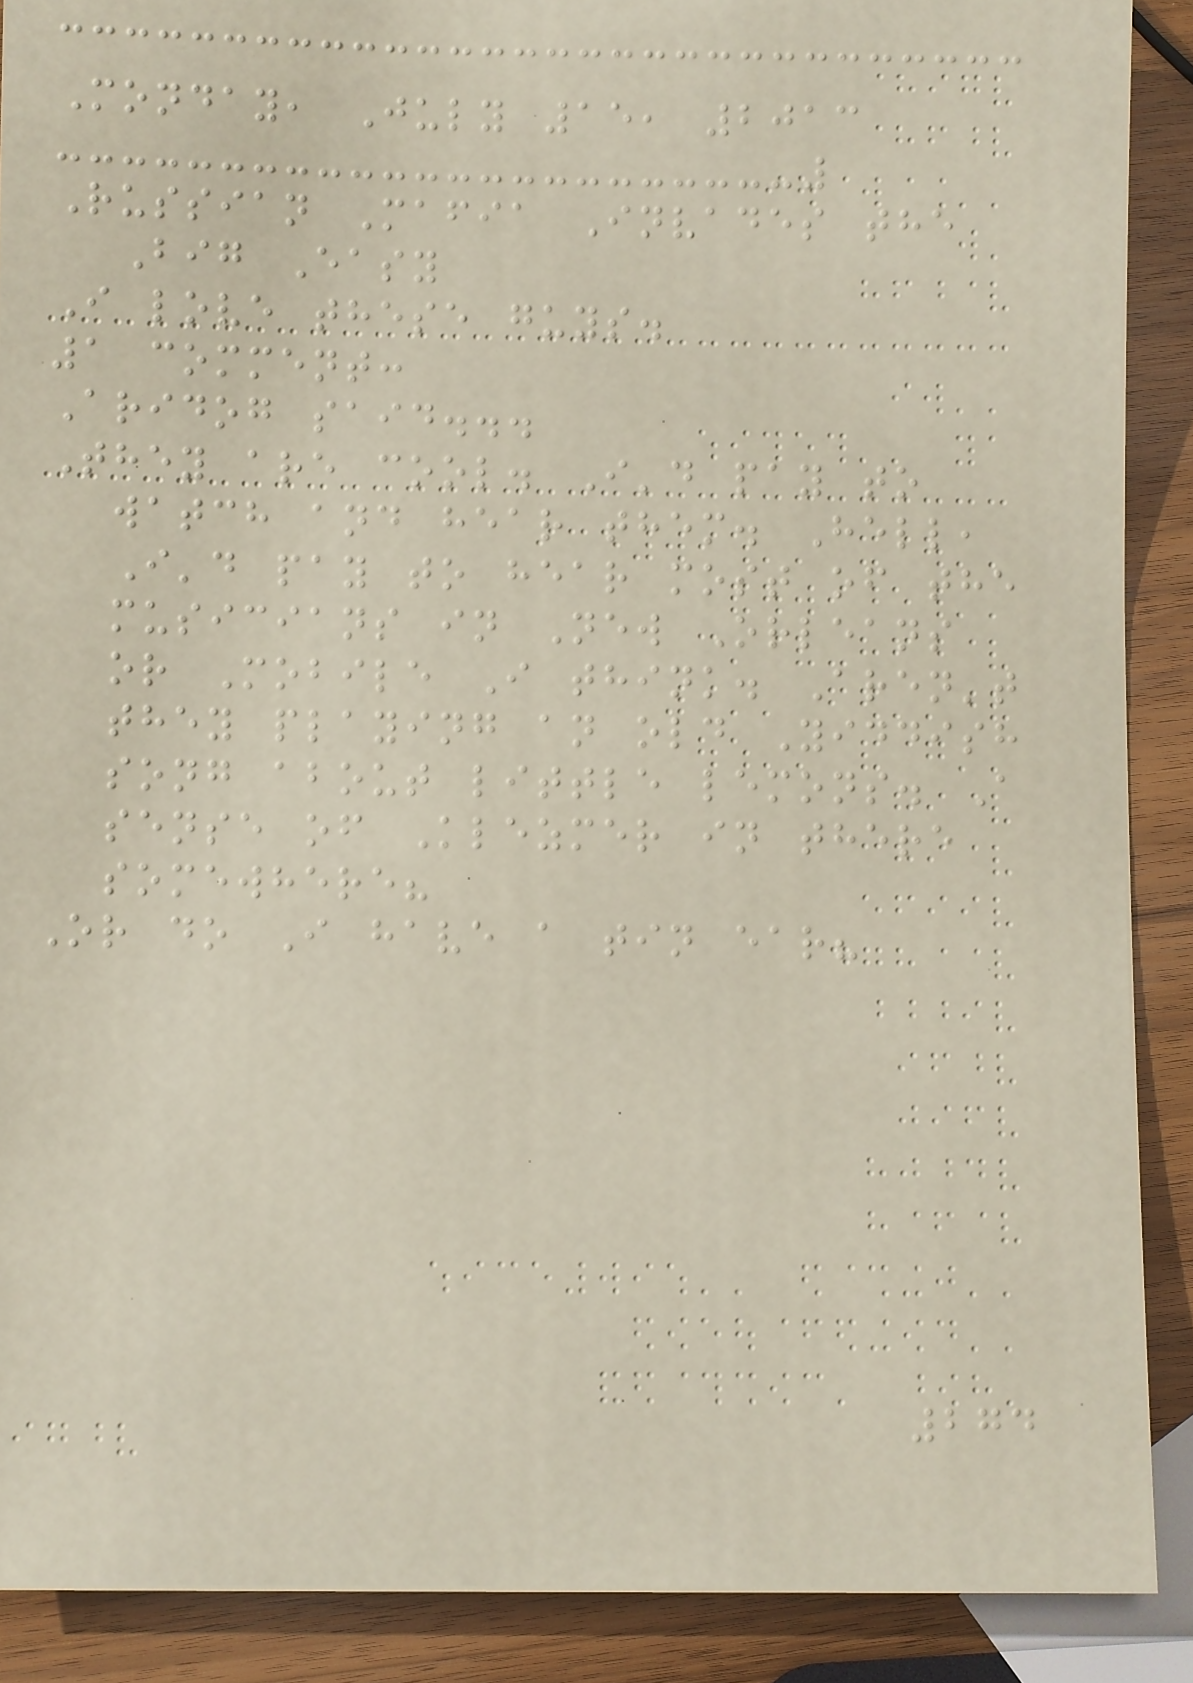Monday, July 15, 2013
Russian Mafia Invades the
Big Easy
I love these guys.
1 comment:
Aridog said...
They are cool. I'd pay to
watch and hear them. Hell,
I'd pay to hear most of the
musicians in New Orleans
or Mobile I think. Aren't
they playing an old Yiddish
song about little lemons. A
sense of Klezmer in there
somewhere?
Or do I have a tin ear?
274
